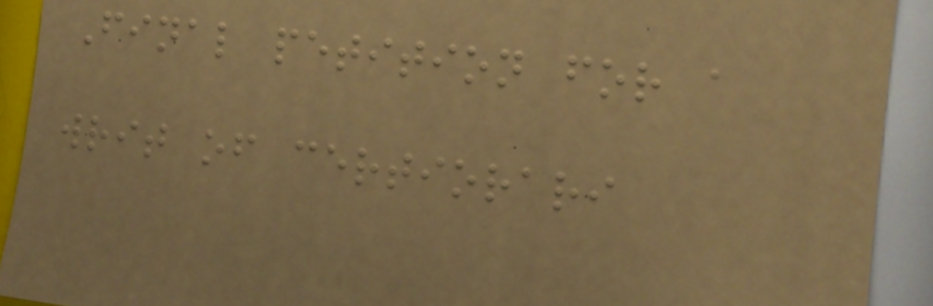Final petition for a
writ of certiorari
